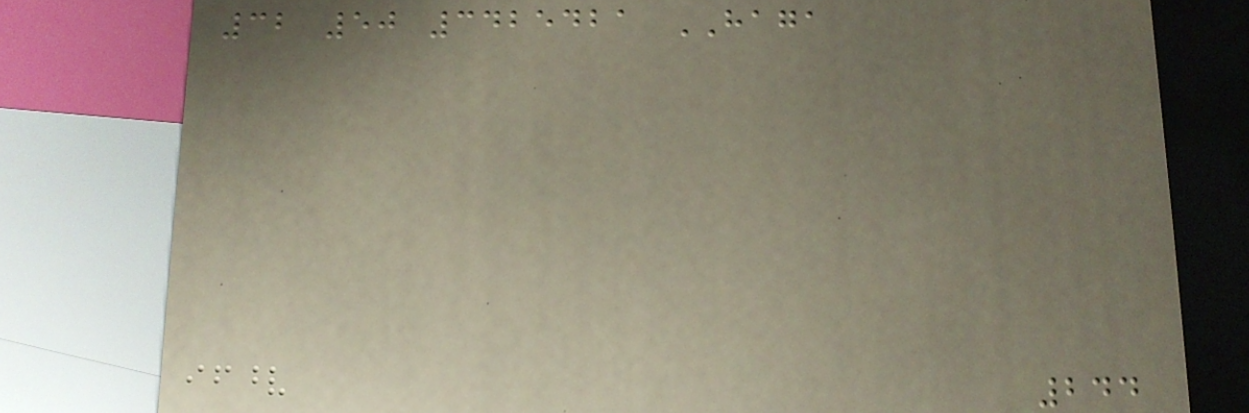32 50 3425421 HAGA
244
